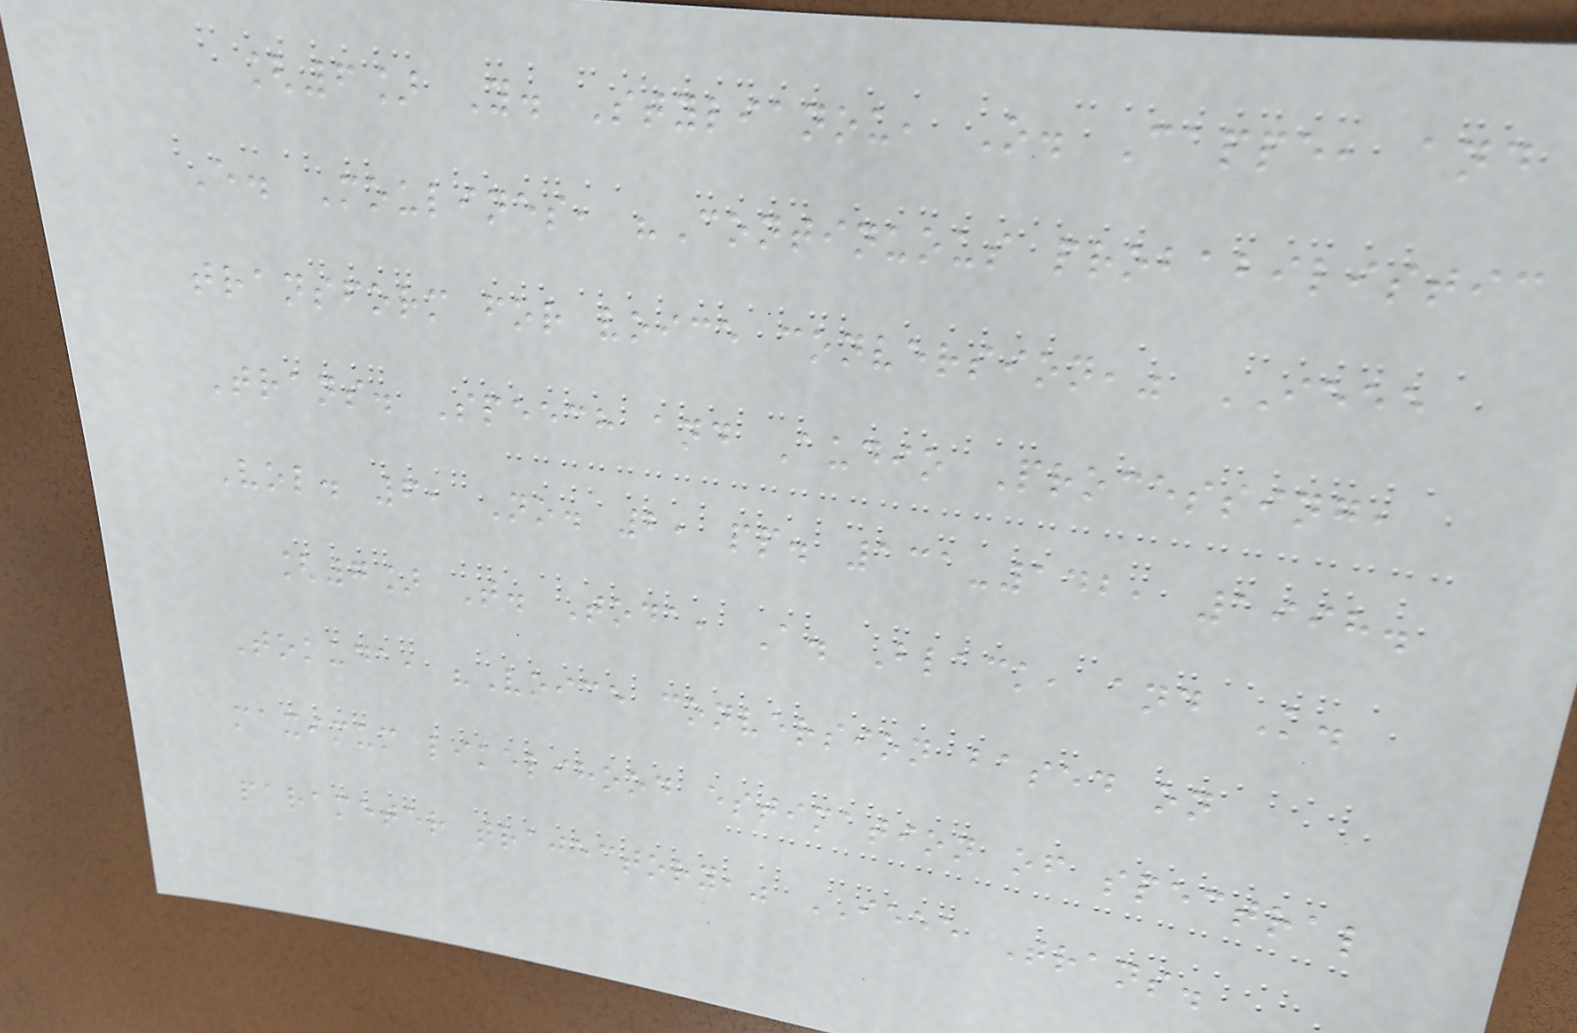[6] Y. Stylianou, O. Cappe, and
E. Moulines, "Continuous probabilistic
transform for voice conversion," IEEE
Trans. Speech and Audio Processing,
Vol. 6, No. 2, pp. 131-142, 1998.
[7] T. Toda, A. Black, and K.
Tokuda, "Voice conversion based on
maximum likelihood estimation of spectral
parameter trajectory," IEEE Trans.
